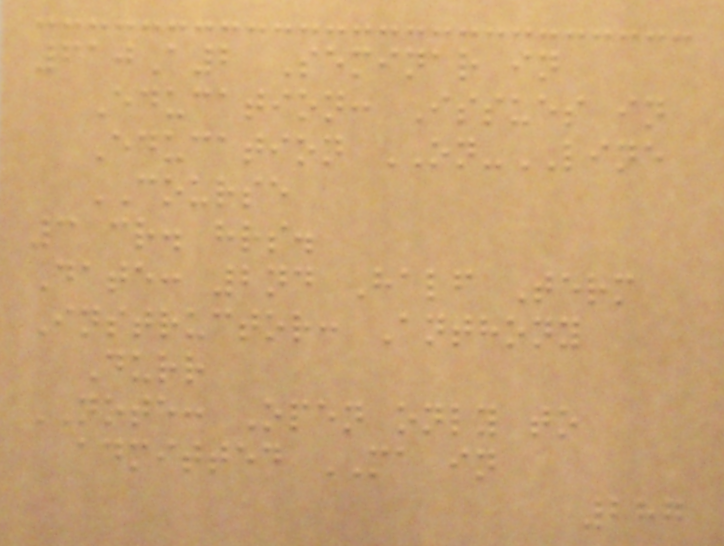610A2 Seminar in
Education: Issues in
Education ON-LINE
COURSE
3 cr. hrs.
Date: 2nd Half Term
Instructor: Anthony
Durr
NOTE: Open only to
admitted MA in
287
